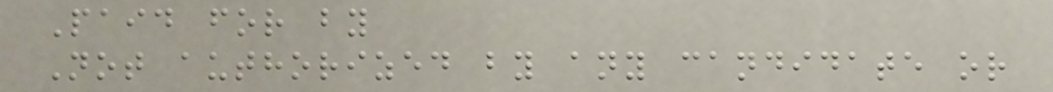Paid for by
Not authorized by any candidate or
